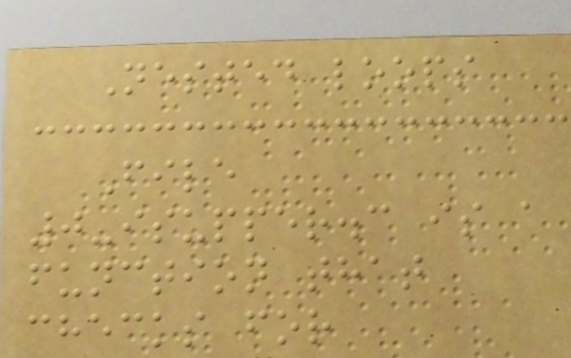Nested loops
File
0-isupper.c is a
function that
checks for
